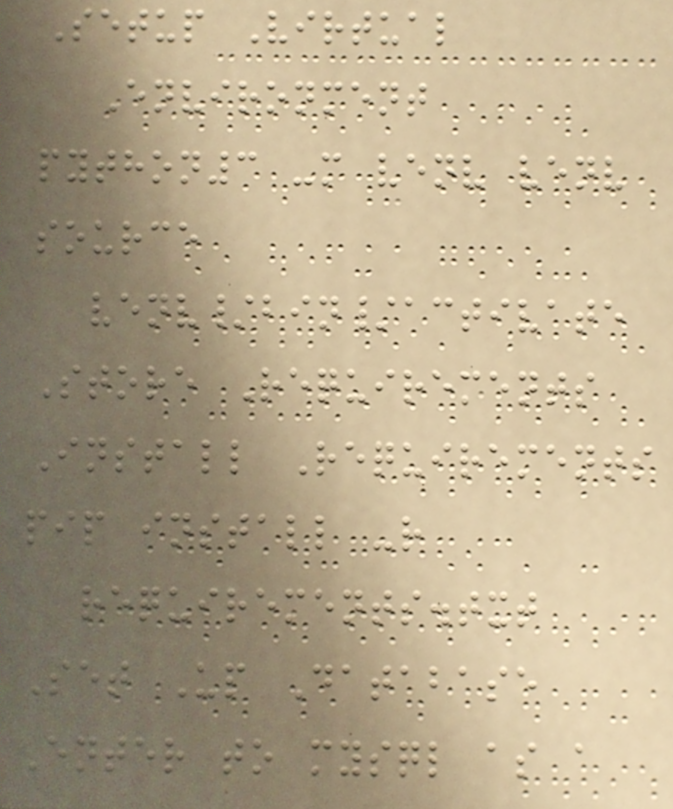Setup Virtual
Environment
python3 -m venv venv
source
venv/bin/activate
Store Requirements
Install Requirements
pip install -r
requirements.txt
Set Up Database
Enter to mysql as a
